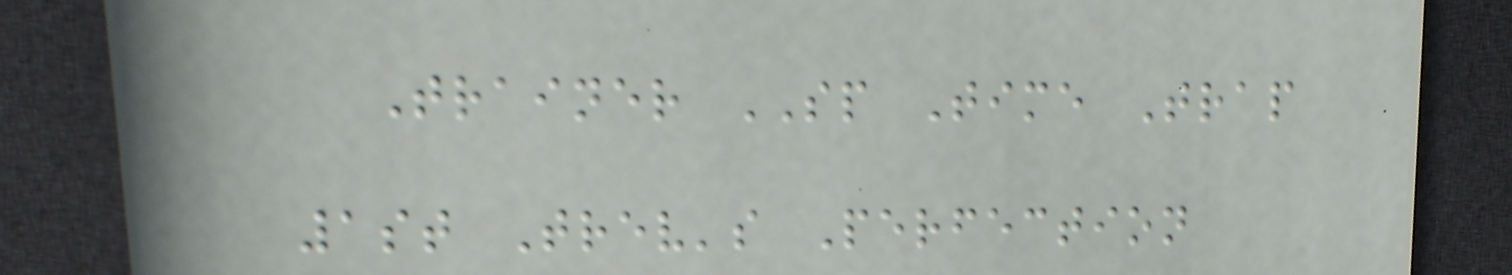Trainer SP Time Trap
1st Trev's Perfection
